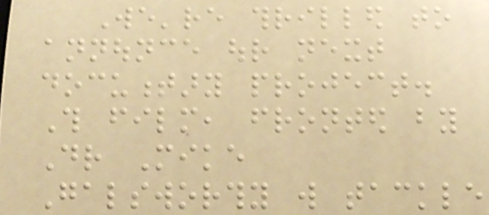We're thrilled to
announce our next
documentary project.
This film, fronted by
Dr Mike
Galsworthy will tackle
